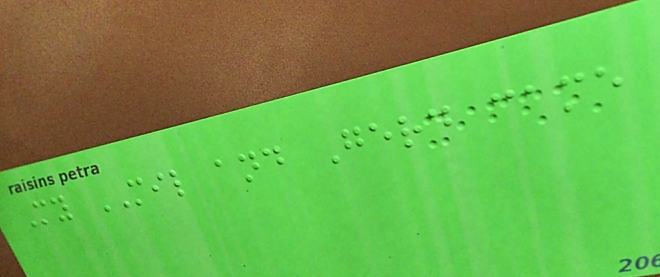My MIL and Gerd came
